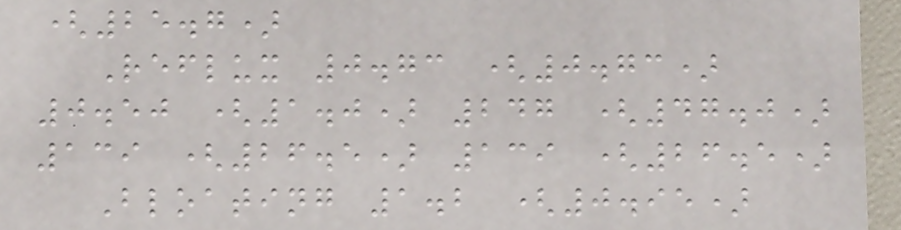(25.7)
Reflux 0.73 (0.73)
0.50 (1.0) 247 (47.0)
139 (26.5) 139 (26.5)
Bloating 1.2 (0.95)
